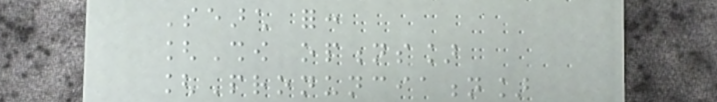Search for:
[Show options]
[Pronunciation]
